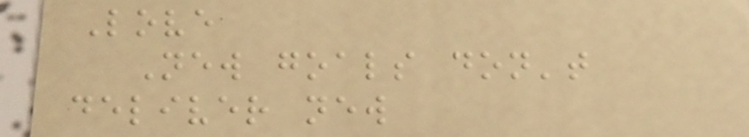Love
New goals don't
deliver new
